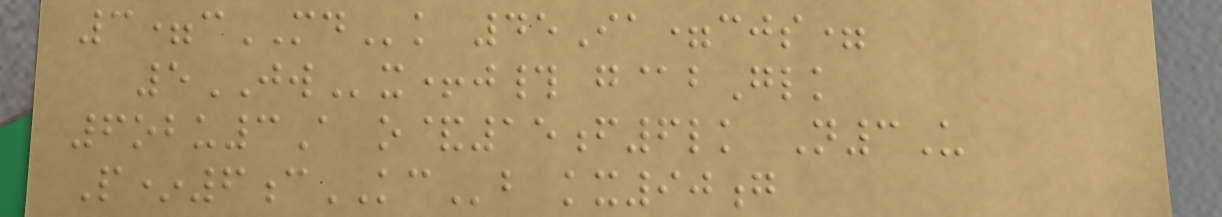3=cMDk 45Ia=cjs=
5JWx+j# g@bGlk
6obu3A o&15f6lk N3U
P*6cKCb kx90g
